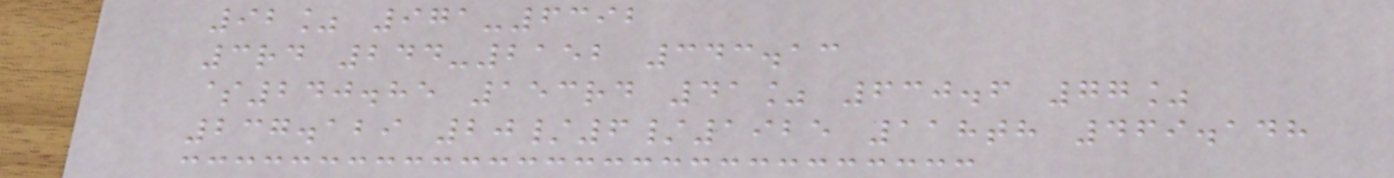92% 971-6392
3rd 244-2152 343.13
$240.85 153rd 41% 630.6 77%
237.129 20/6/1925 118th 469.148
